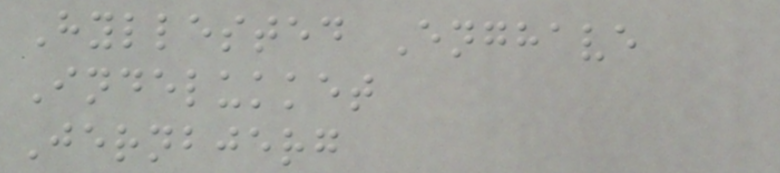Hyllested Enghave
Indelukket
Jernbjerg
